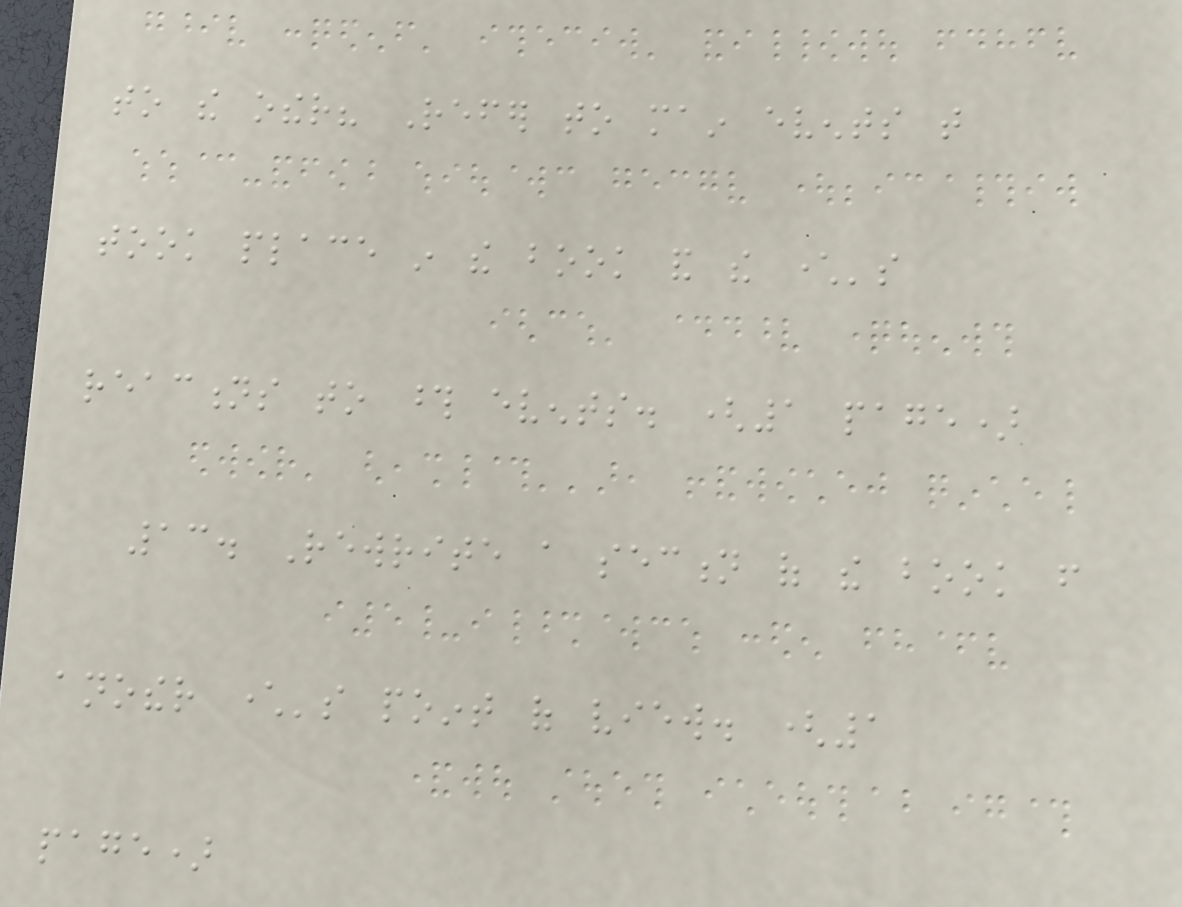to the other? Refer to main events that
took place in the book and the character's
reactions to those events. (1 page)
13. Rewrite a section of the book from
another character's point of view. (1
page)
